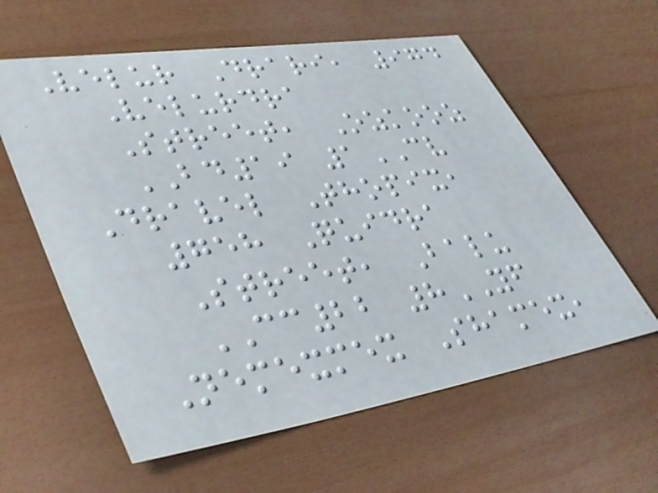Velur Drari, 974
Velurdra
Street, Ozkooz
BD19 1CV
Dravel Thopix,
758 Quidra
Street, Balu
CC22 8YF
Nemexmex Shamex,
